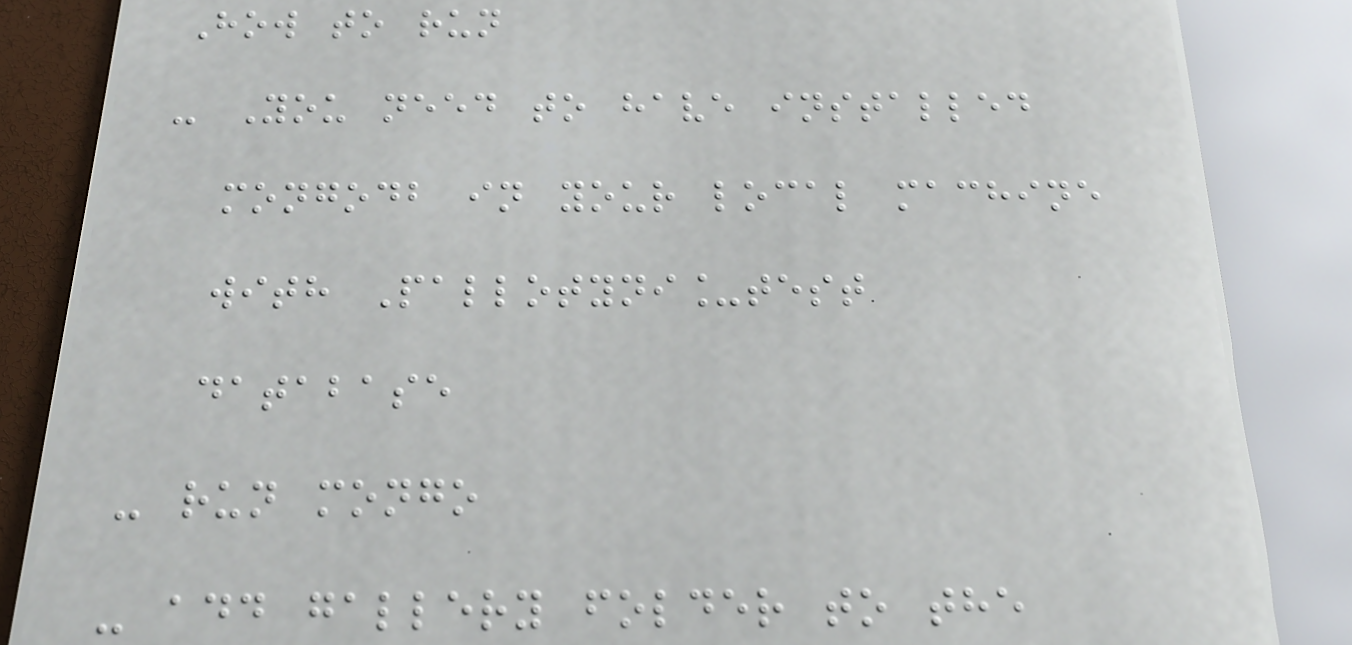How to run
- You need to have installed
mongodb in your local machine
with Pallotyni_test
database
- run mongo
- add gallery folder to the
